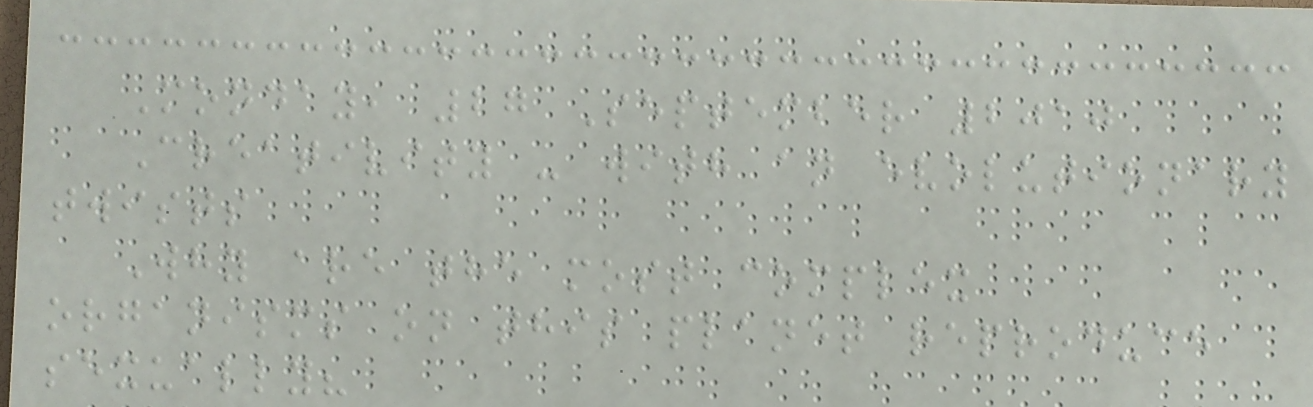Monday, 27 September 2010
Creativity - with an evolutionary
twists
Why are the most complex
organisms on this planet reproduce
sexually?
